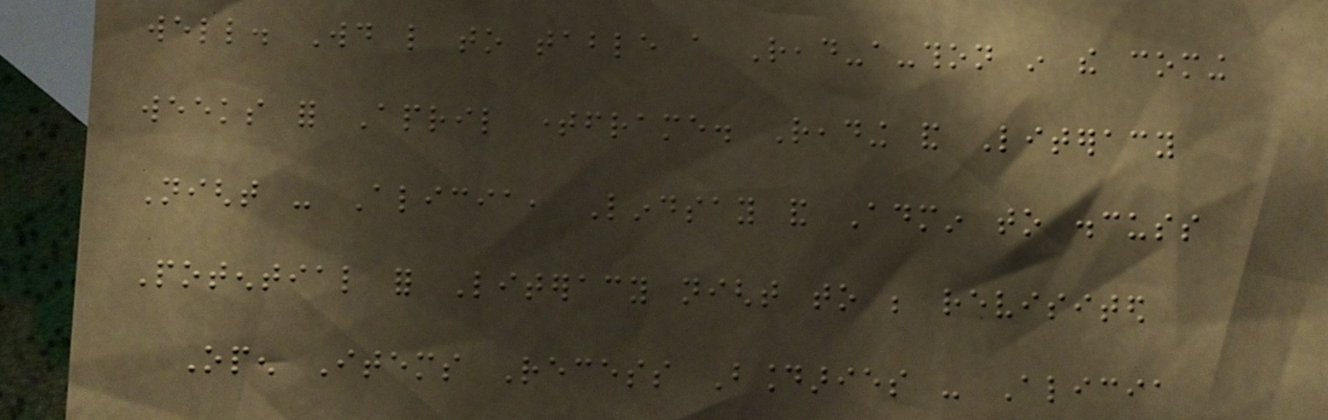well. Would like to table a Read-a-thon in the coming
weeks for April timeframe. Reading and Literacy
Night - Alicia, Lindsay and Admin to discuss
Potential for Literacy night to be revisited
Open Items Recess Boundaries - Alicia
